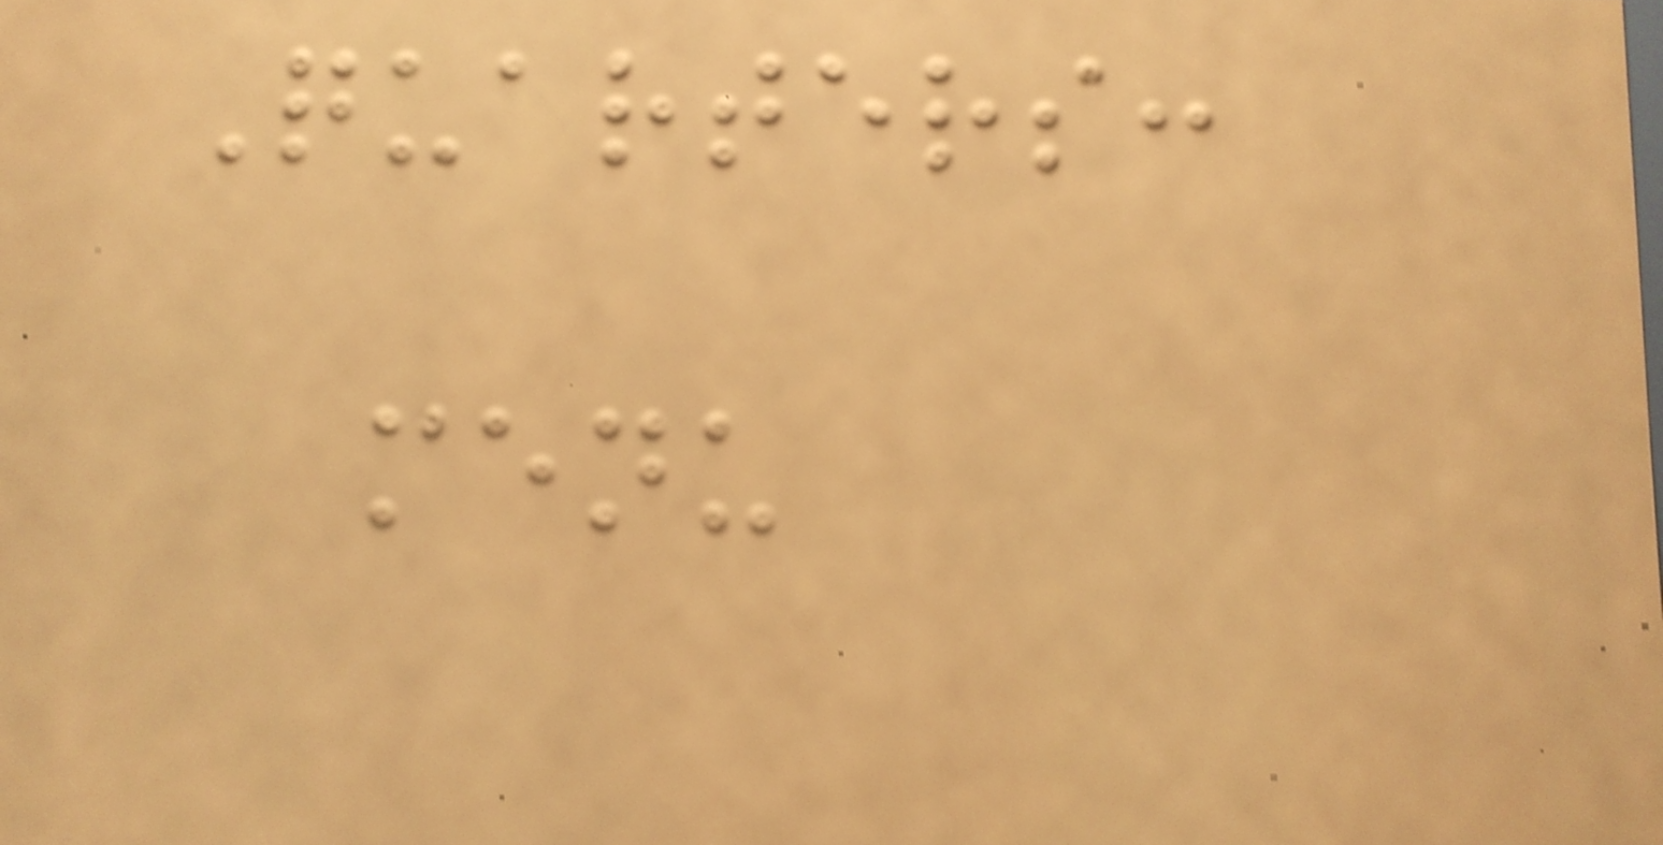Quarters:
menu
